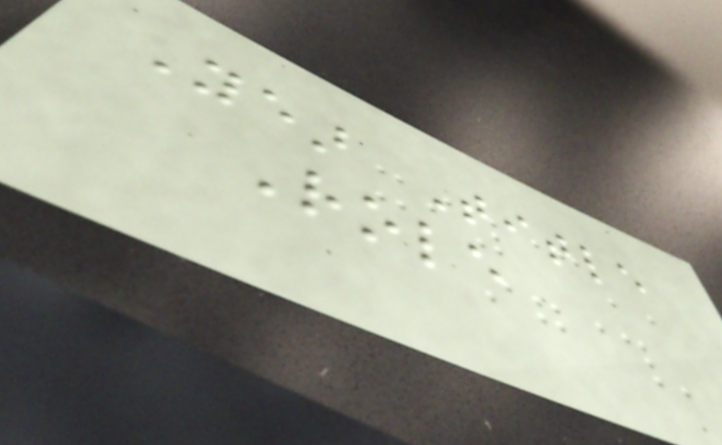Year Title
Role
